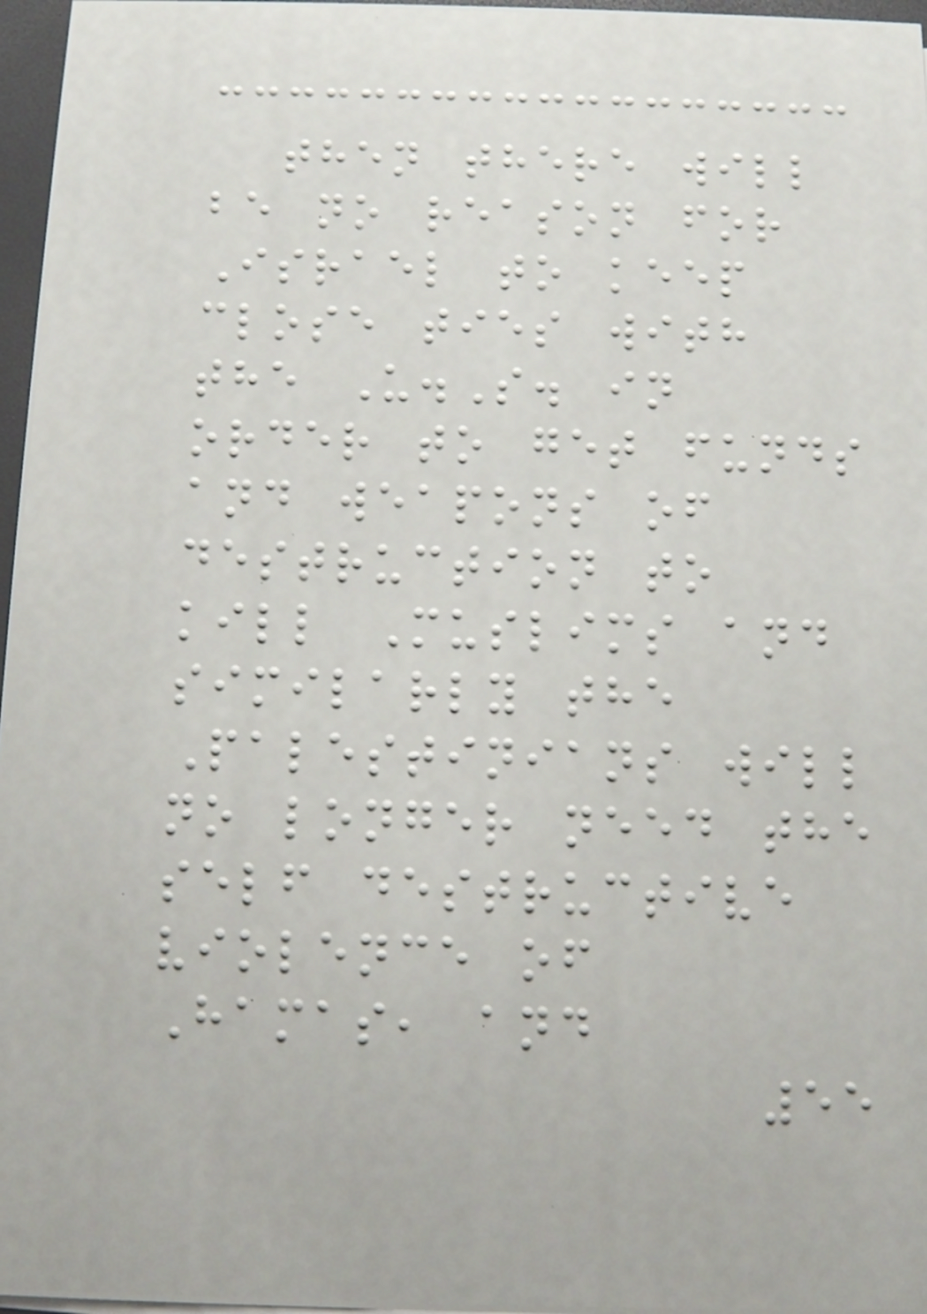then there will
be no reason for
Israel to keep
close ties with
the U.S. in
order to get funds
and weapons of
destruction to
kill Muslims and
similarly the
Palestinians will
no longer need the
self destructive
violence of
Hamas, and
55
